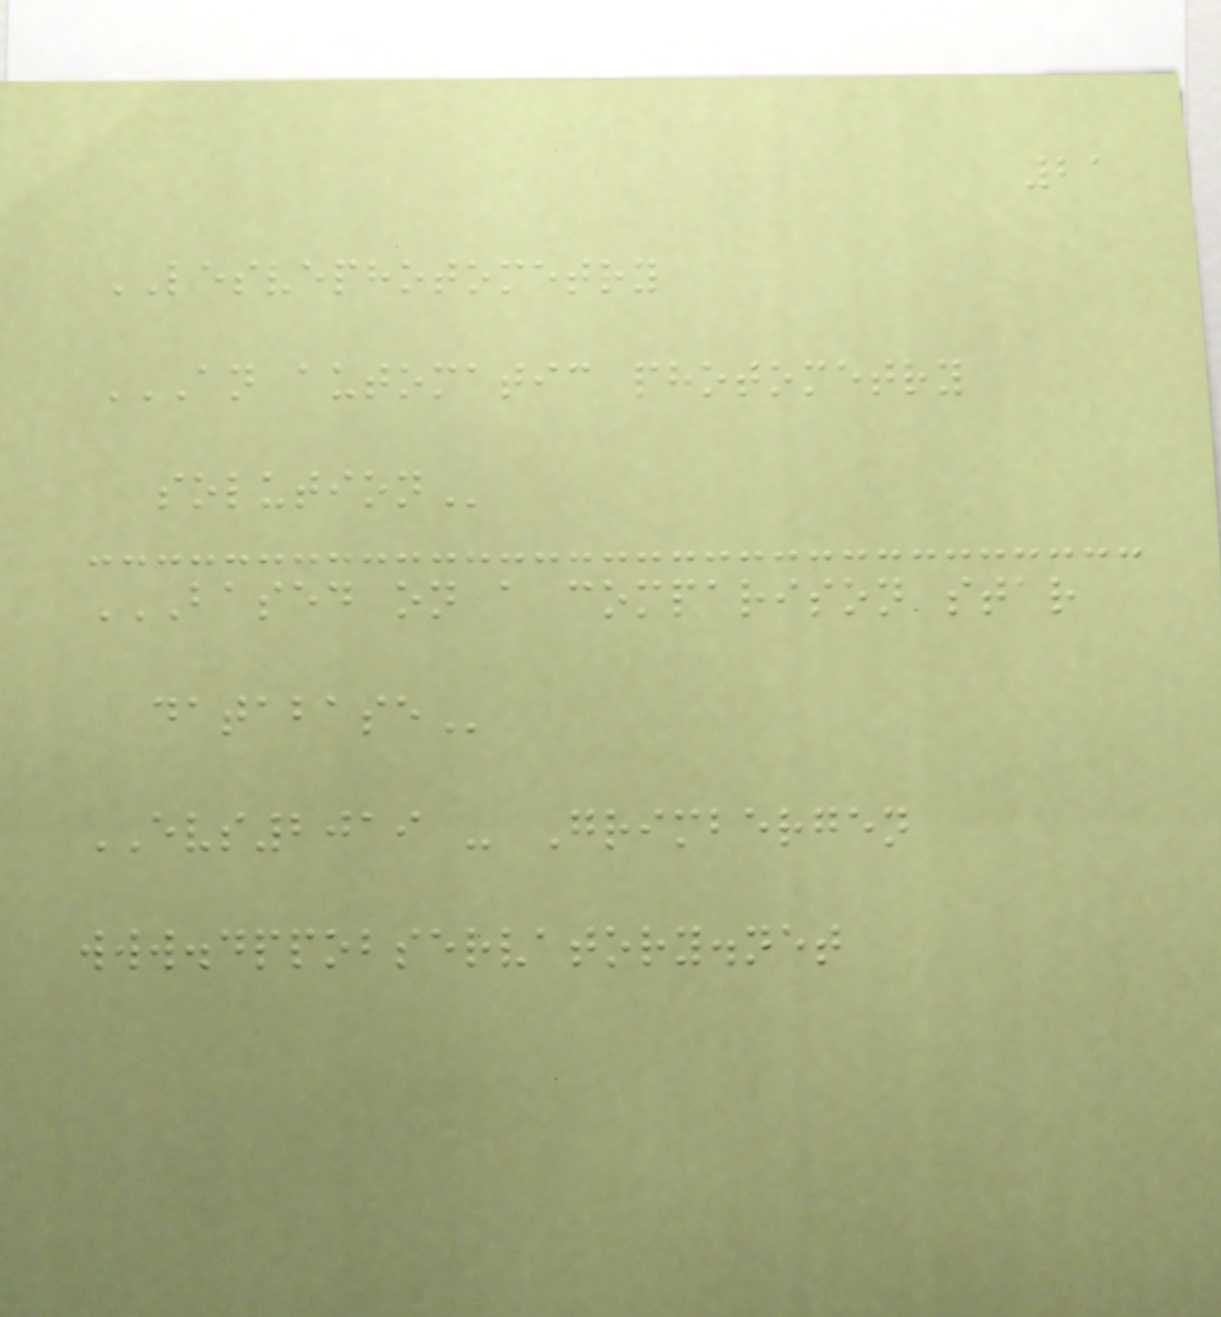21
LESVEPHOTOMETRY
AN AUTOMATIC PHOTOMETRY
SOLUTION
BASED ON A COMPARISON STAR
DATABASE
EVS2019 - Grimbergen
www.dppobservatory.net
